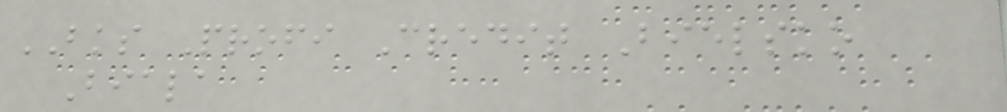BKS Profi Credit Bielsko
Biala
